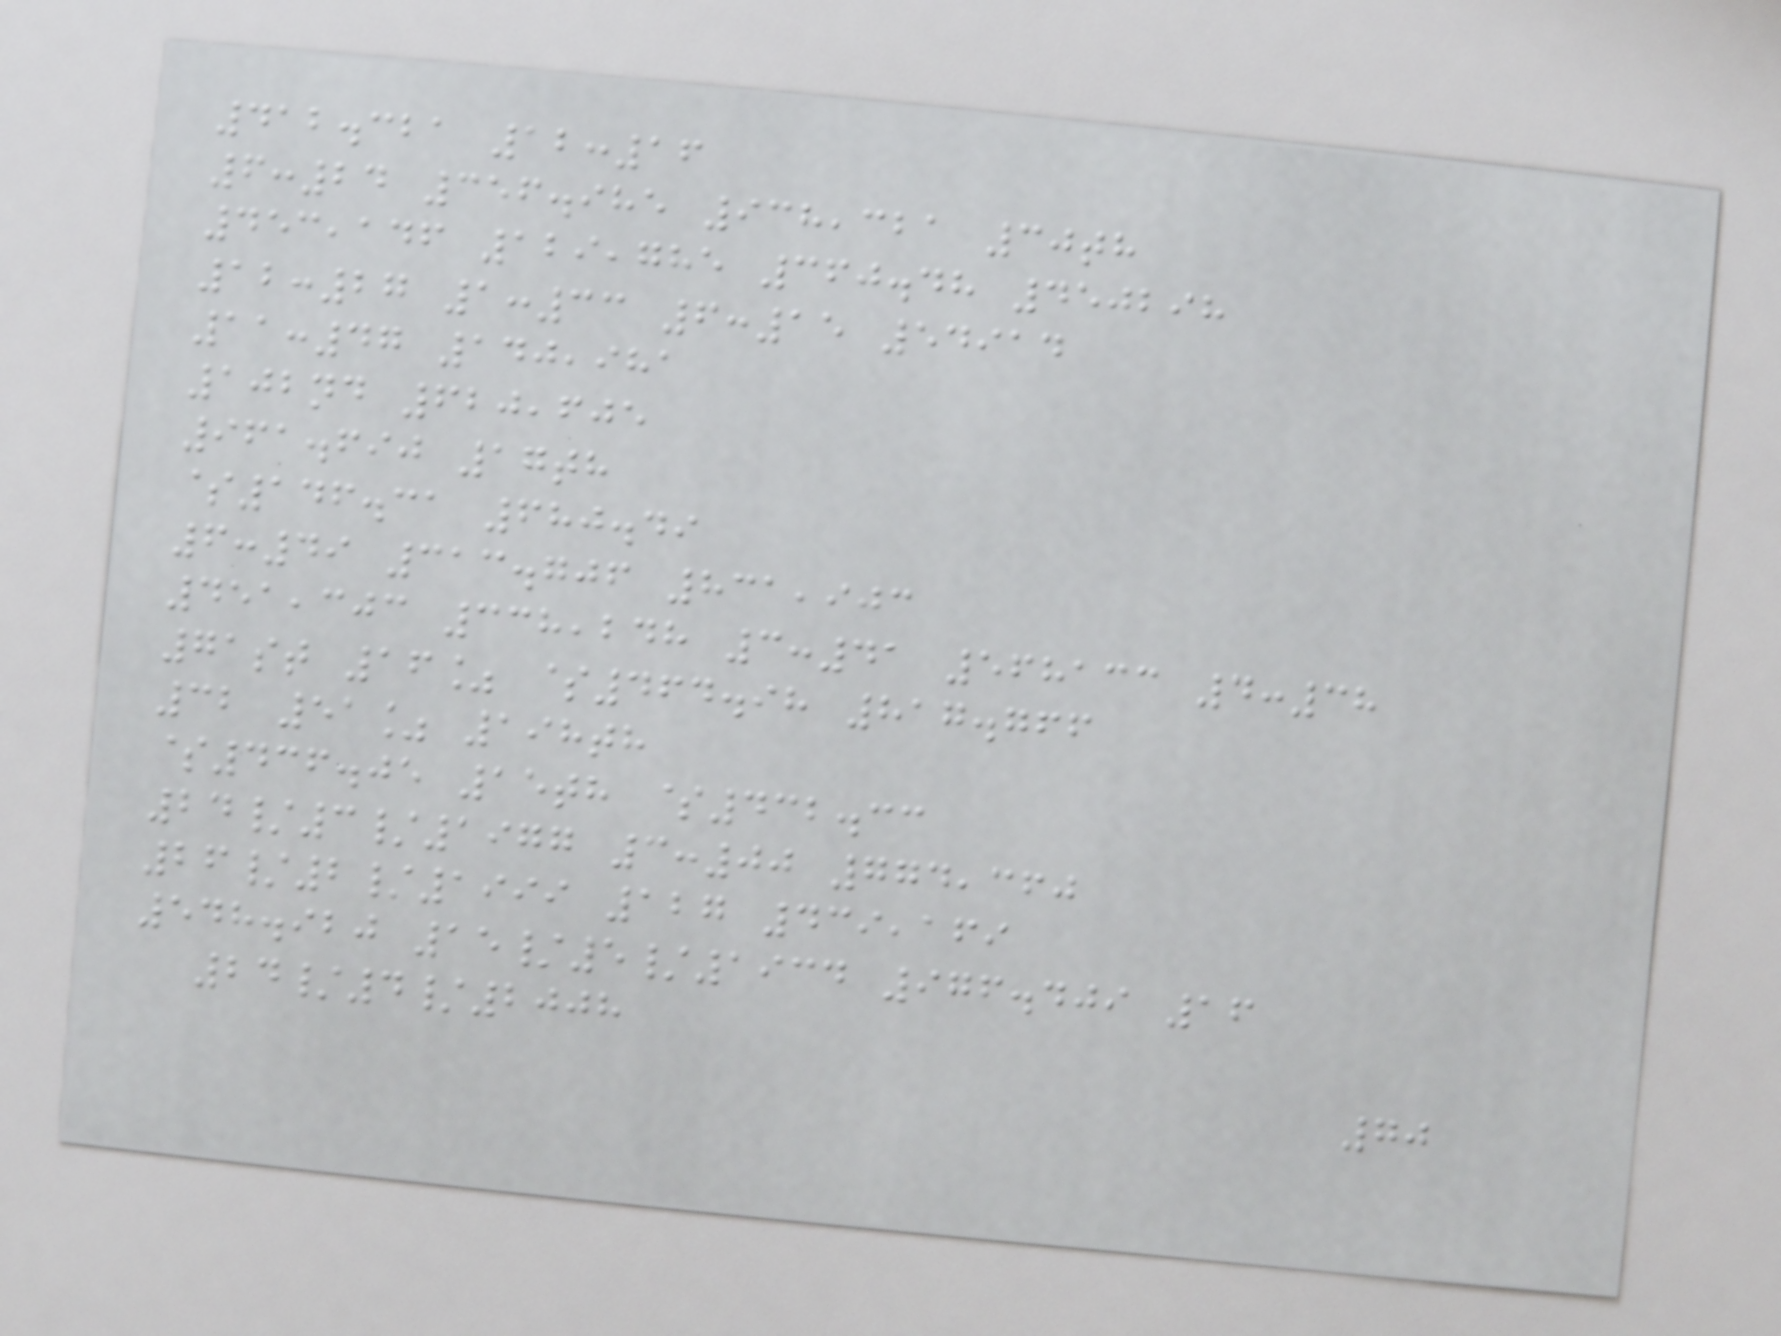412.321 12:16
6:24 356.985 938,321 30th
453,146 129,785 360.48 450298
12:27 1:33 6:15 54914
11:47 140,981
102nd 620,605
961.690 17th
$146.31 680.49
6:49 313.706 831,903
451,303 338,248 3:41 568133 4:38
71st 16% $464.98 817.766
32 51% 198th
$436.05 15th $432.33
24/3/1977 3:00 774,360
26/2/1999 127 439,169
548.920 15/5/1934 976.409 16
24/4/2008
70
